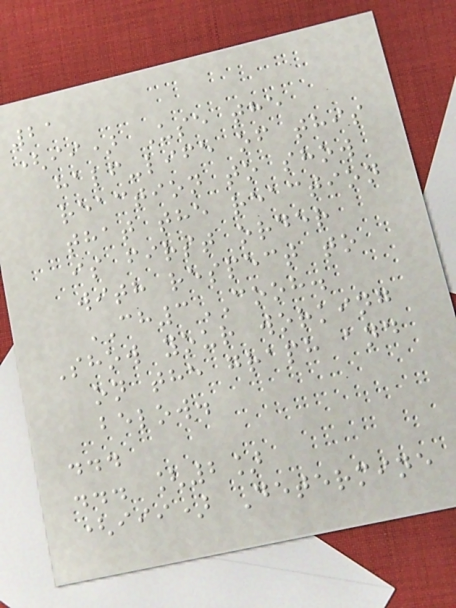21
(ii) Use the
half-life of this
reaction to show
that the reaction
is first order
with respect to
CH3COOH.
Show your working
on the graph and
below.
...
... [2]
(iii) Determine
